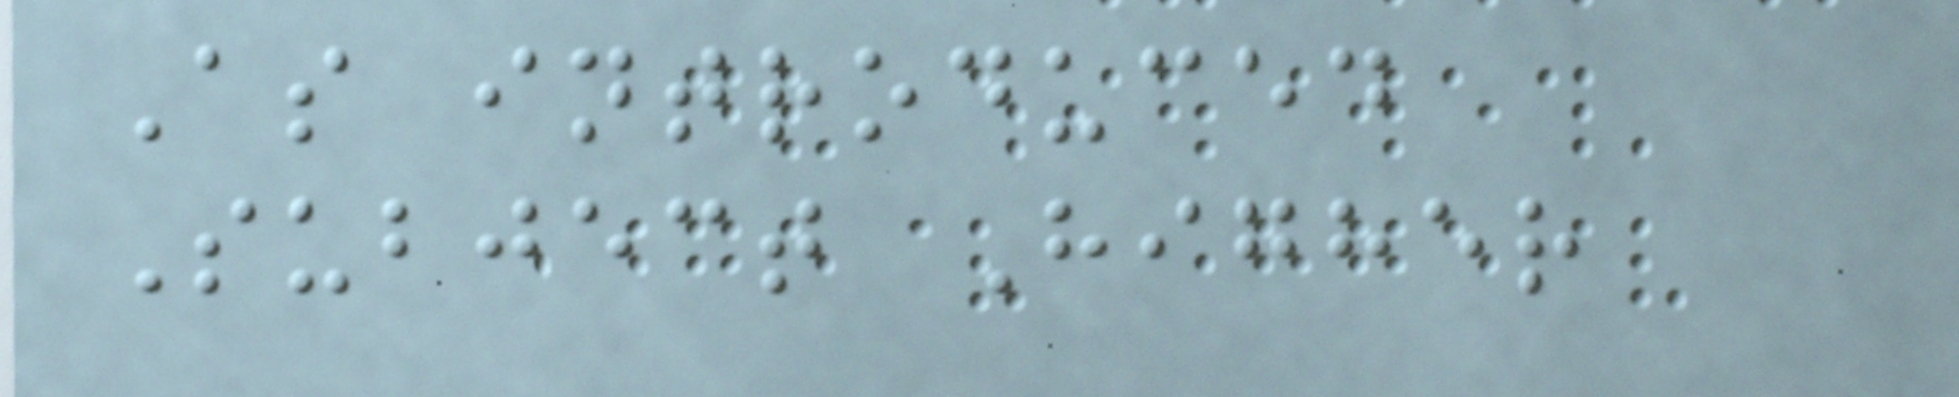As introduced
Subject Higher
